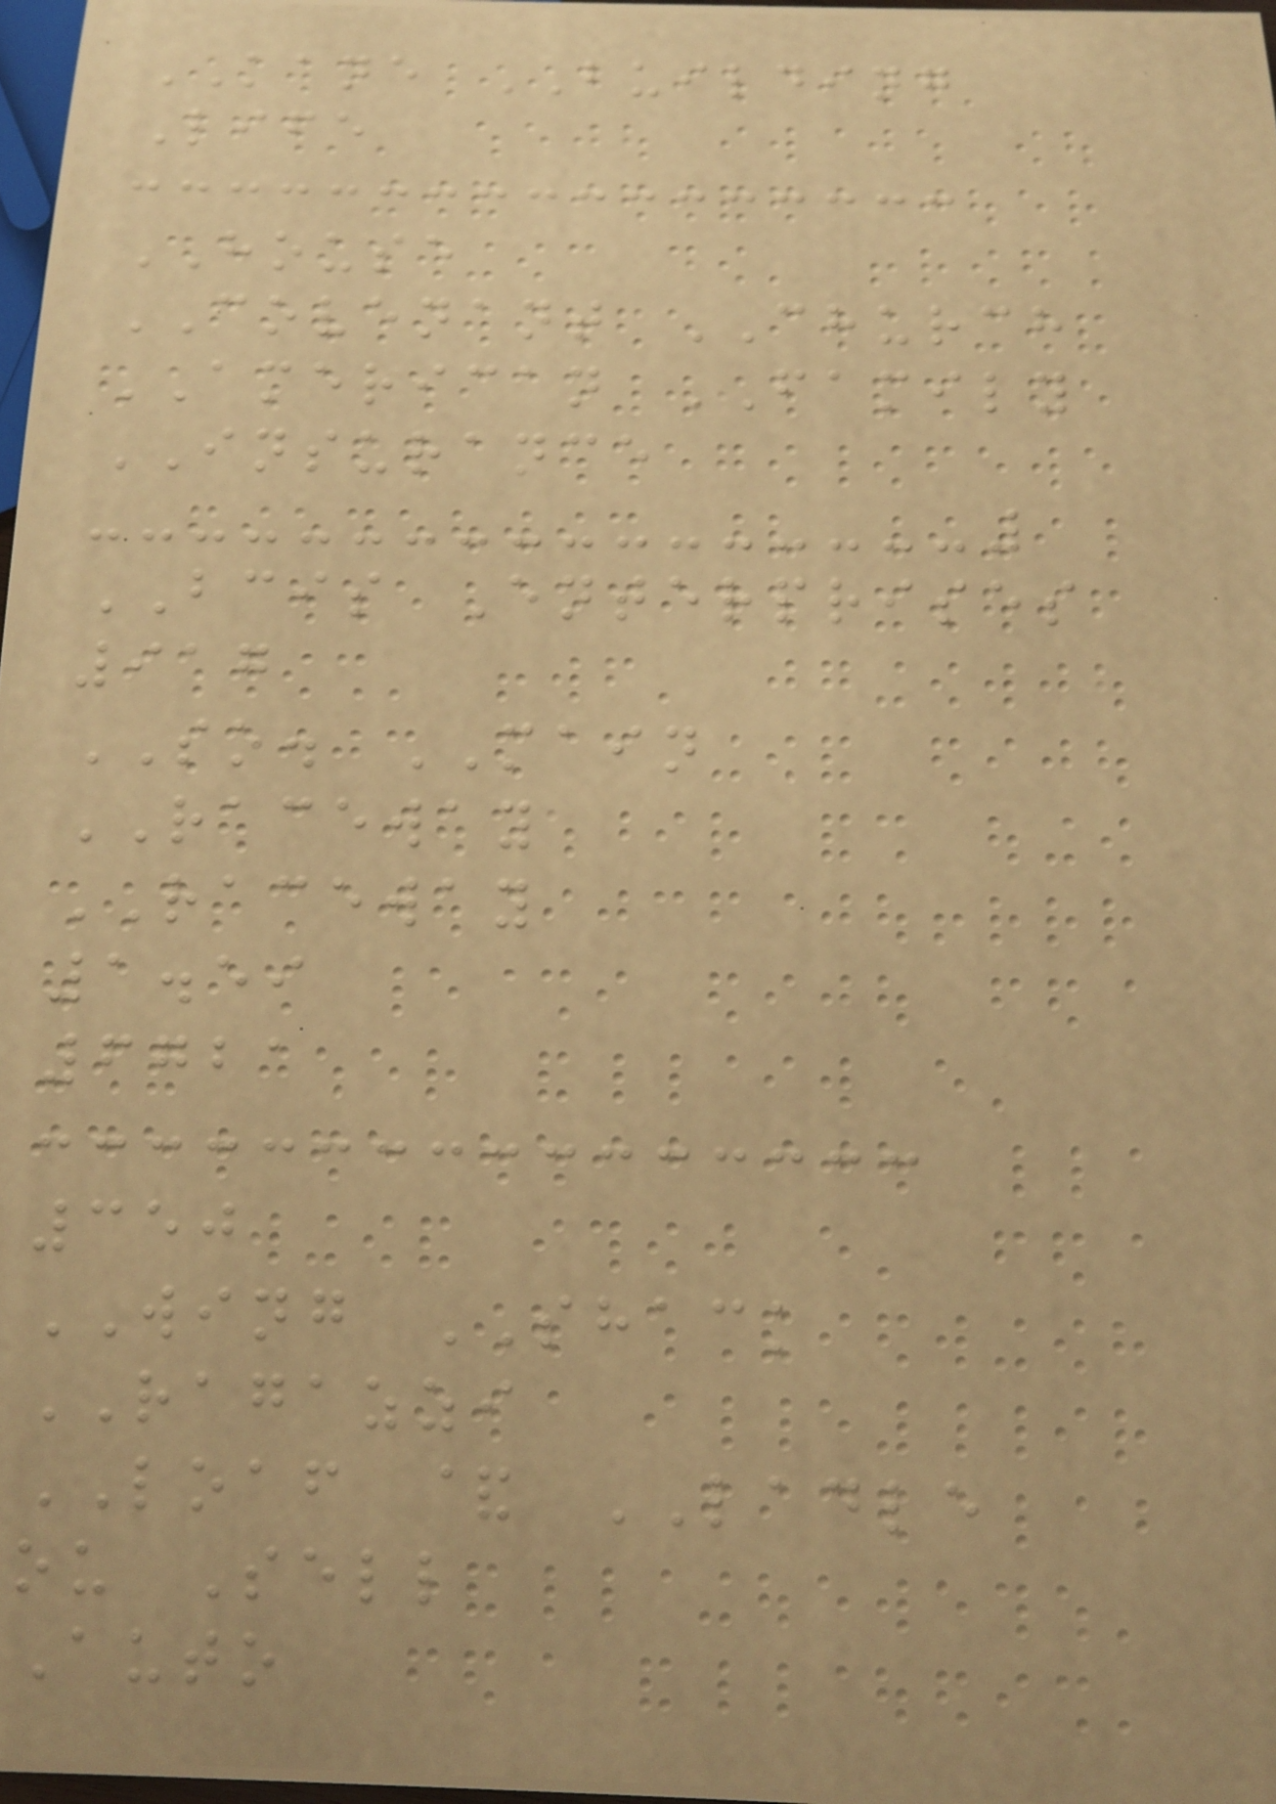KANE BUILDING
Life
HOUSE
COVENANT CHURCH
AMERICAN FAMILY
INSURANCE
BCIS Enterprises
917
SO. MAIN
RACEWAY
RACEWAY
1.59
6721
350
WING SHACK
RAGAZZI
LOAF & LADLE
ou Sell
Auto
